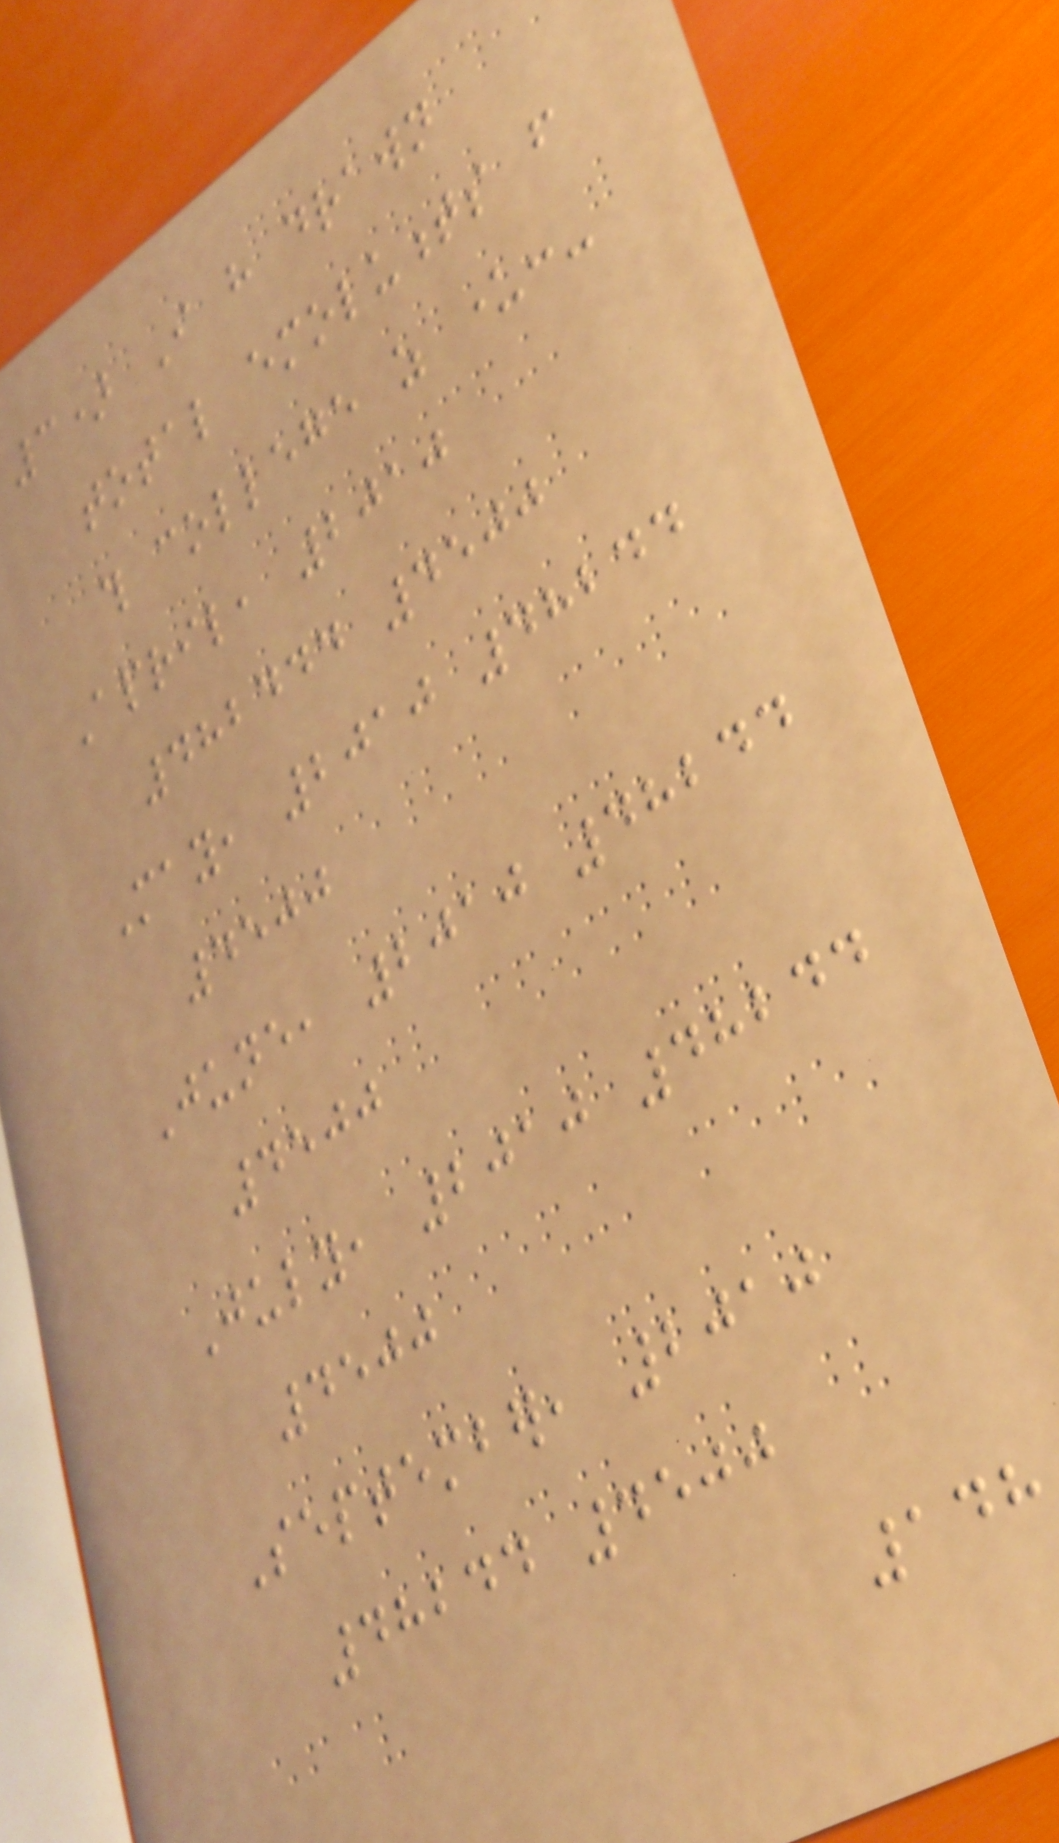3) I have drawn
total emoluments from
this college as under:-
April, 2010
482444 4500
May, 2010 48244
4500
June, 2010 48244
4500
July, 2010 48244
4500
September, 2010
48244 4500
148
